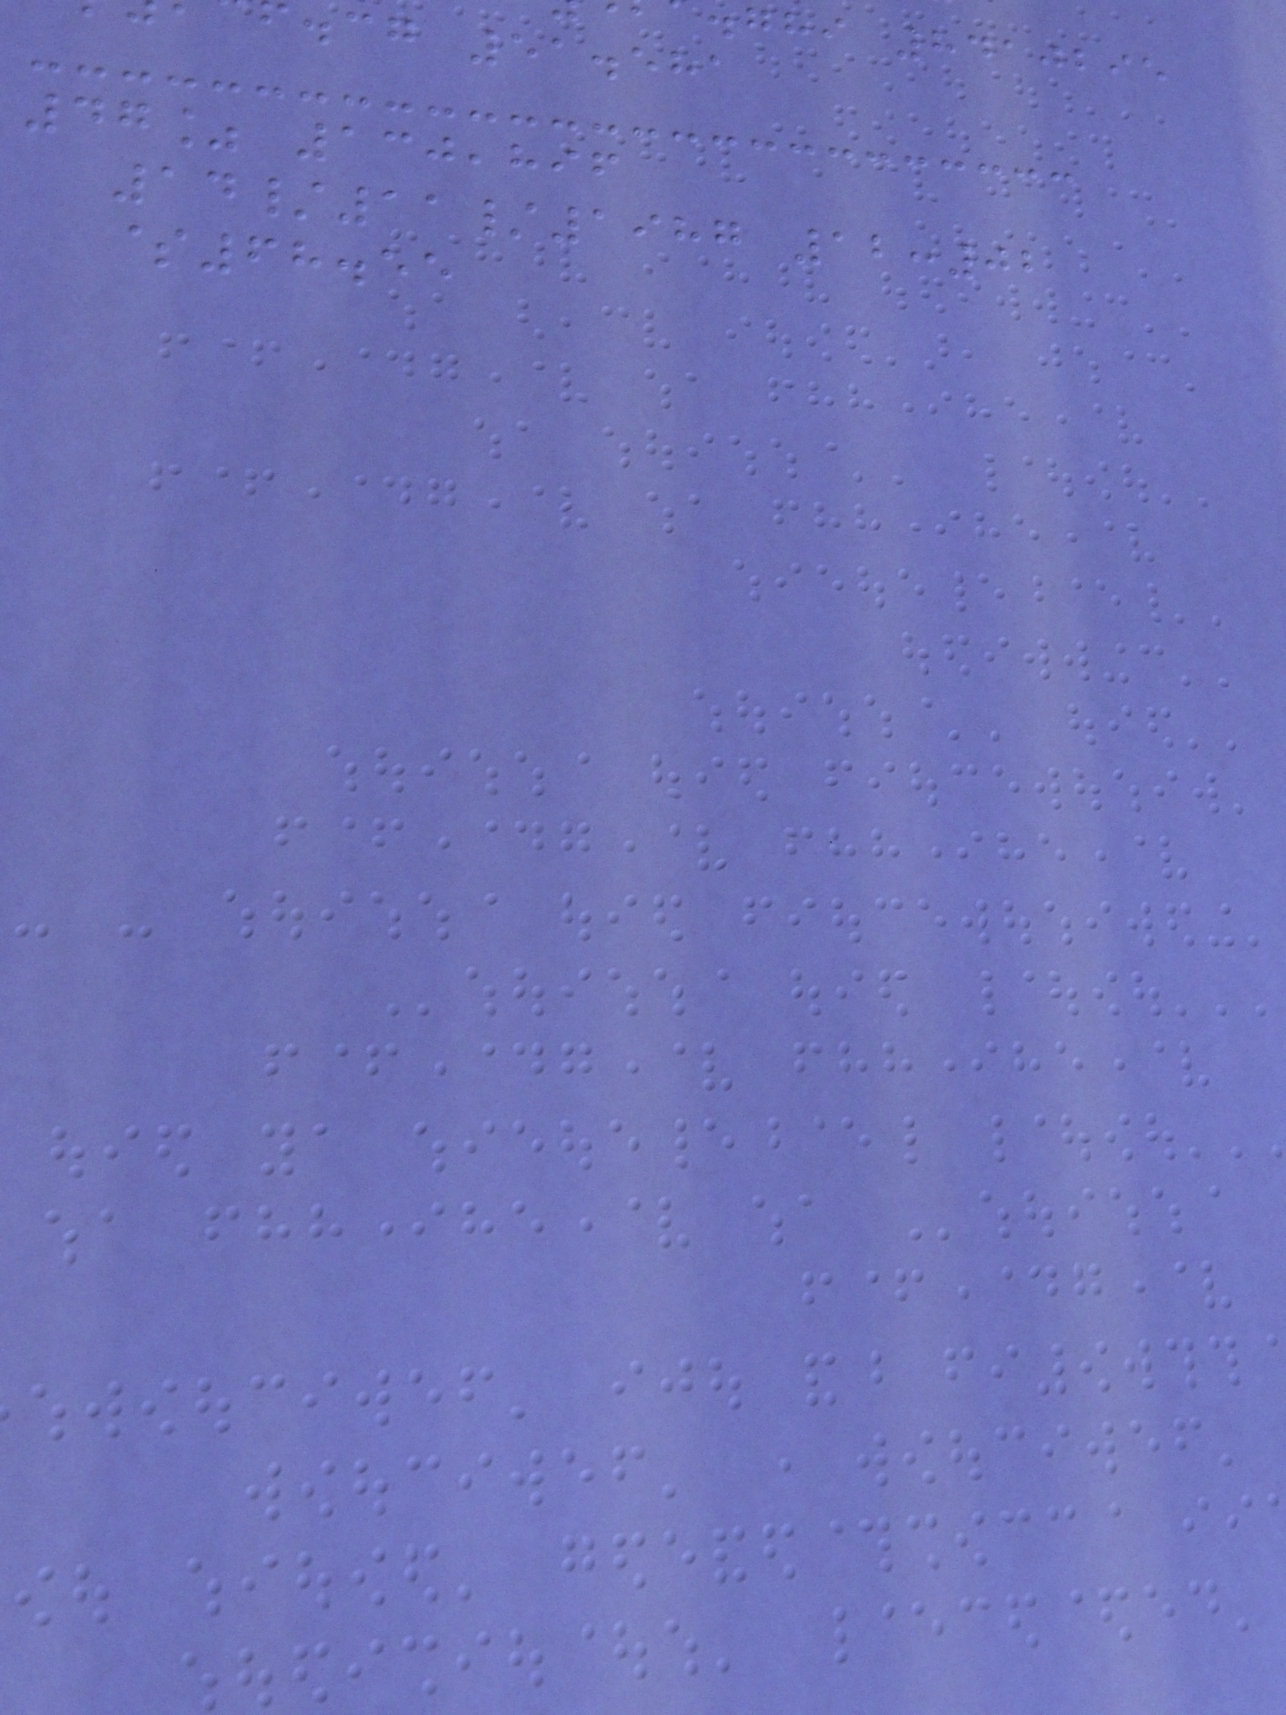.ghi 8410295
.cg 51.581
47% 130,896
14/11/1987 12:02
$68.55
